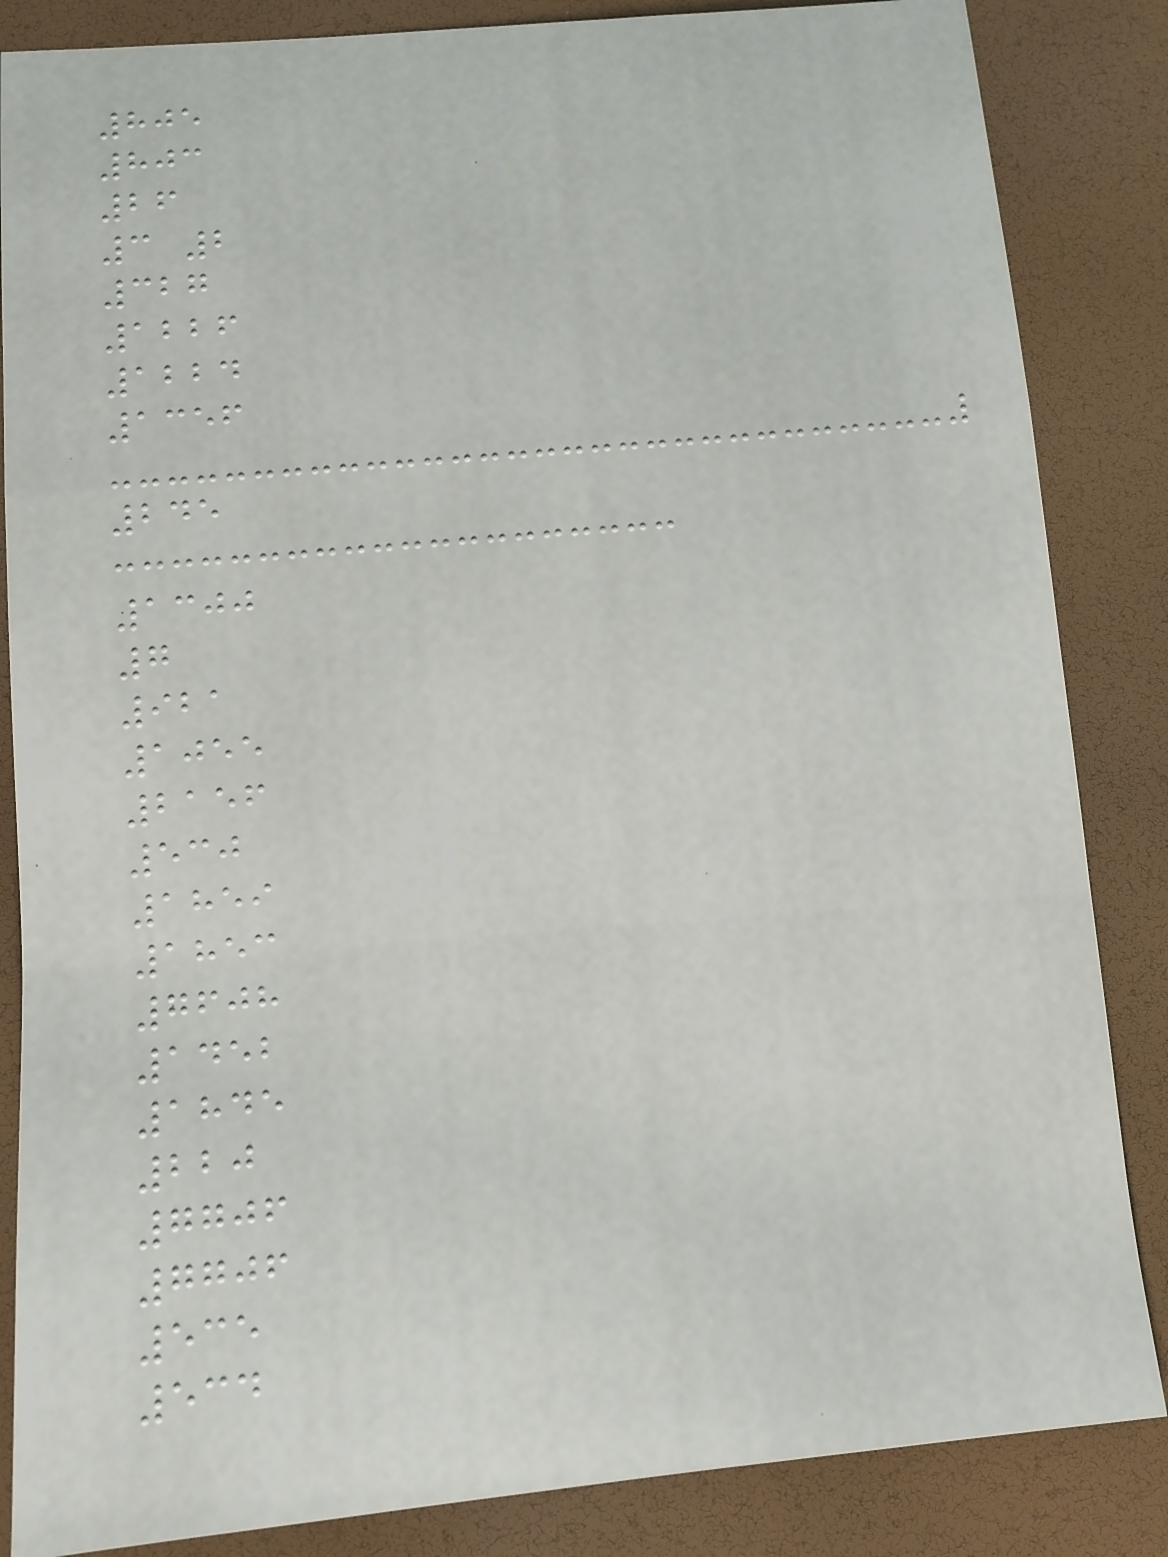805
803
26
3 2
327
1226
1224
1356
245
1300
7
921
1055
2156
530
1859
1853
7608
1452
1845
220
7706
7706
535
534
